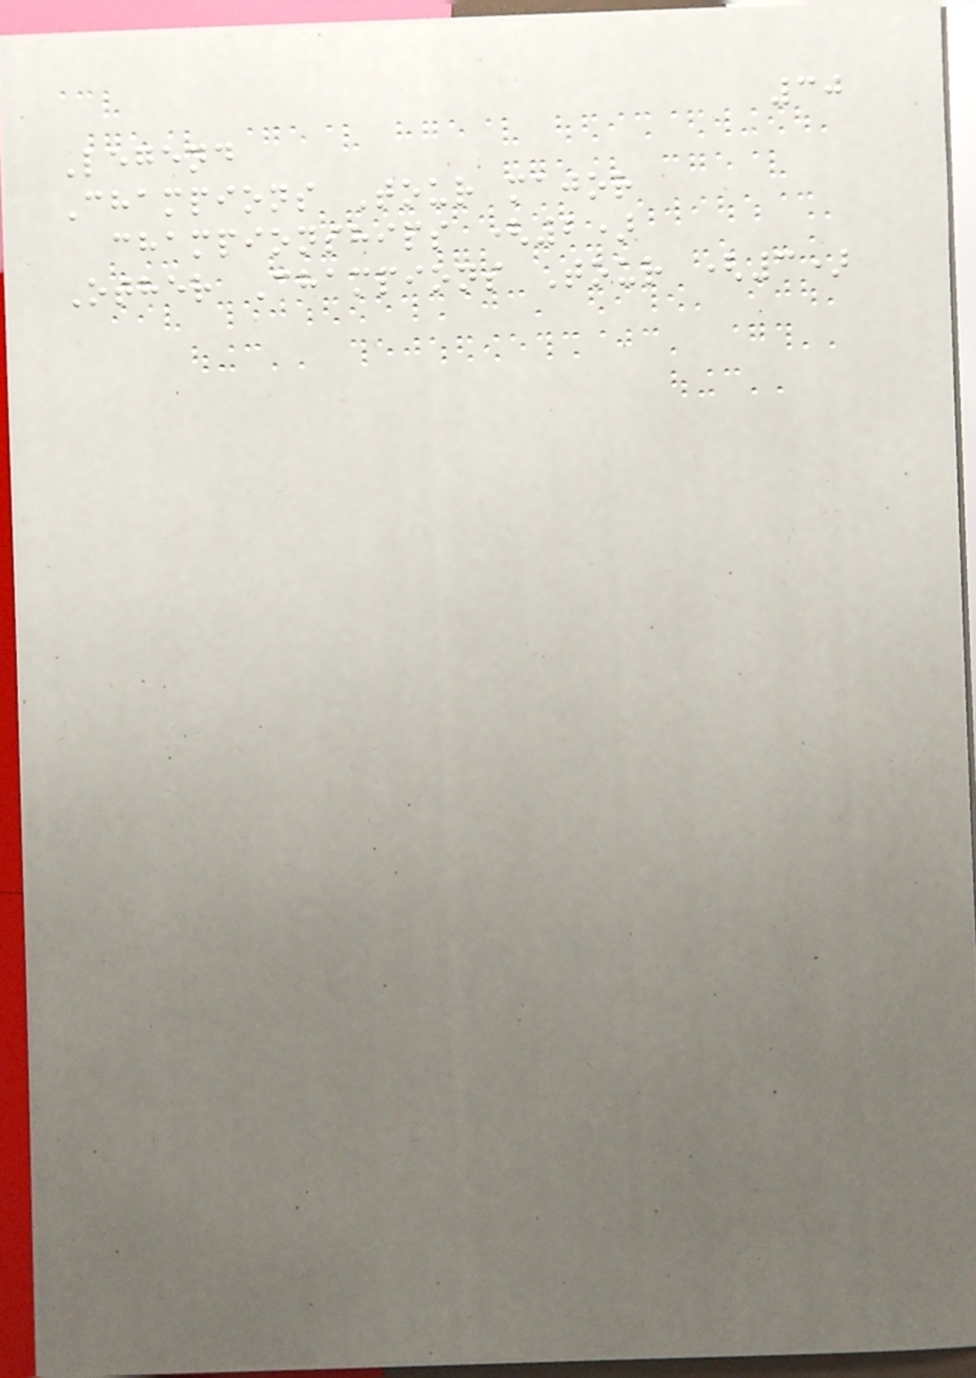30
Legend
Champions Tour major
championships (2)
Other Champions Tour (3)
